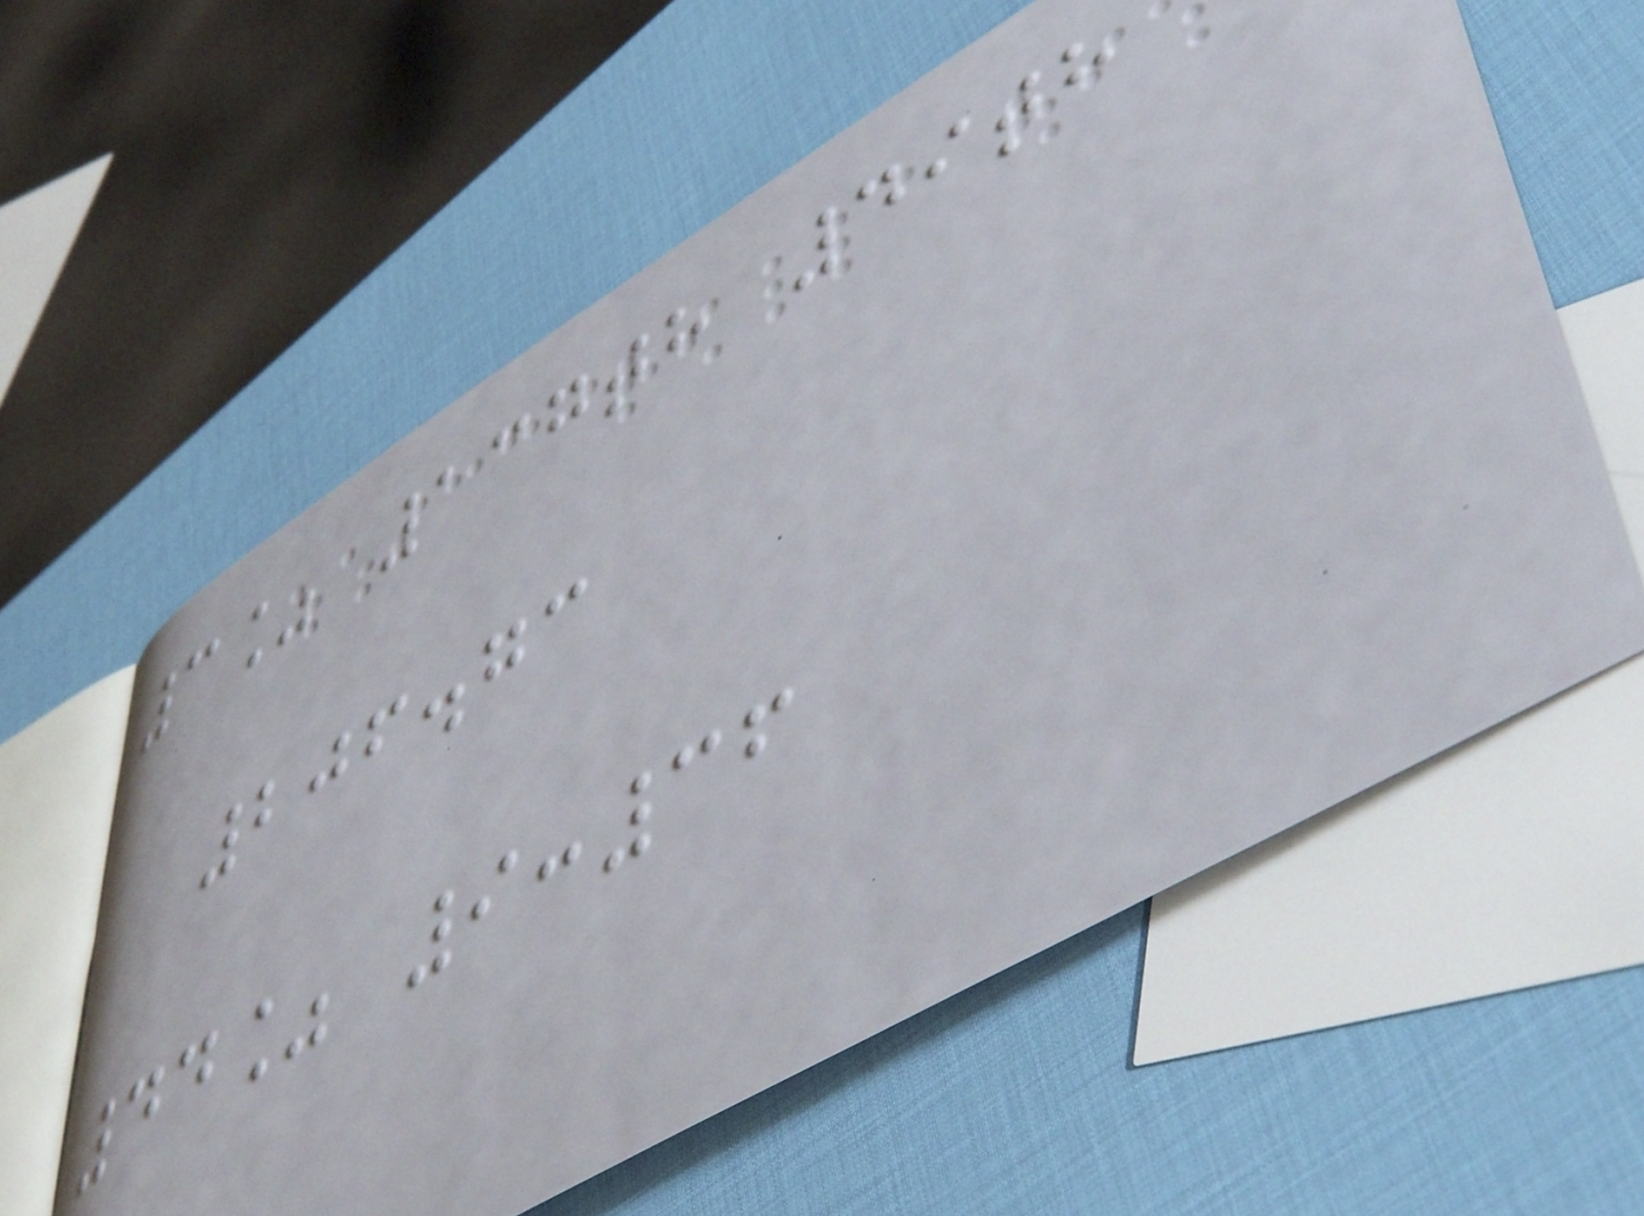3% 137th 49th
206.73
44% 9:36
